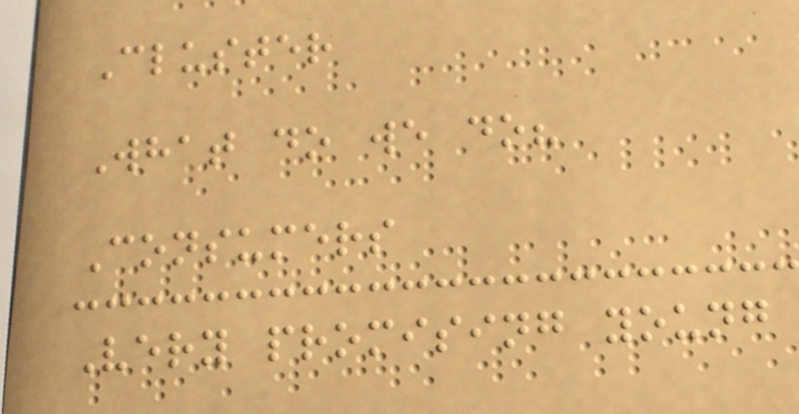Cluster
What do we do?
Consumers
Very promising young
